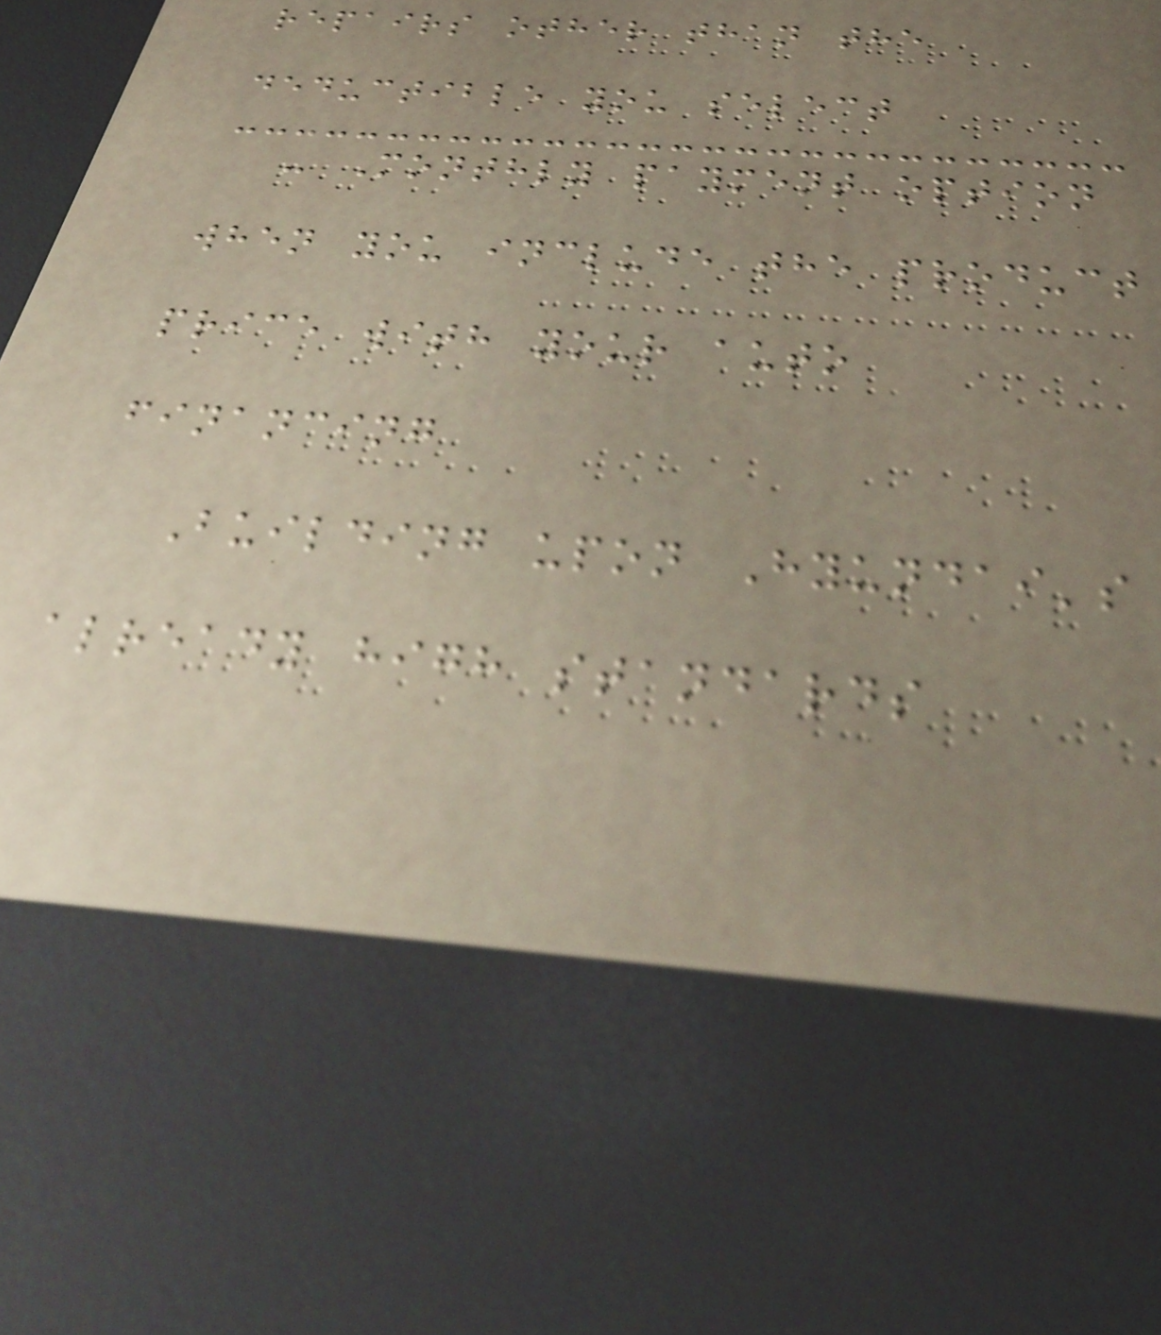repairs other than the
deductible you select
- Monthly payment option
when you include the product
price with your auto
financing
Building upon Hyundai's
already high standards
